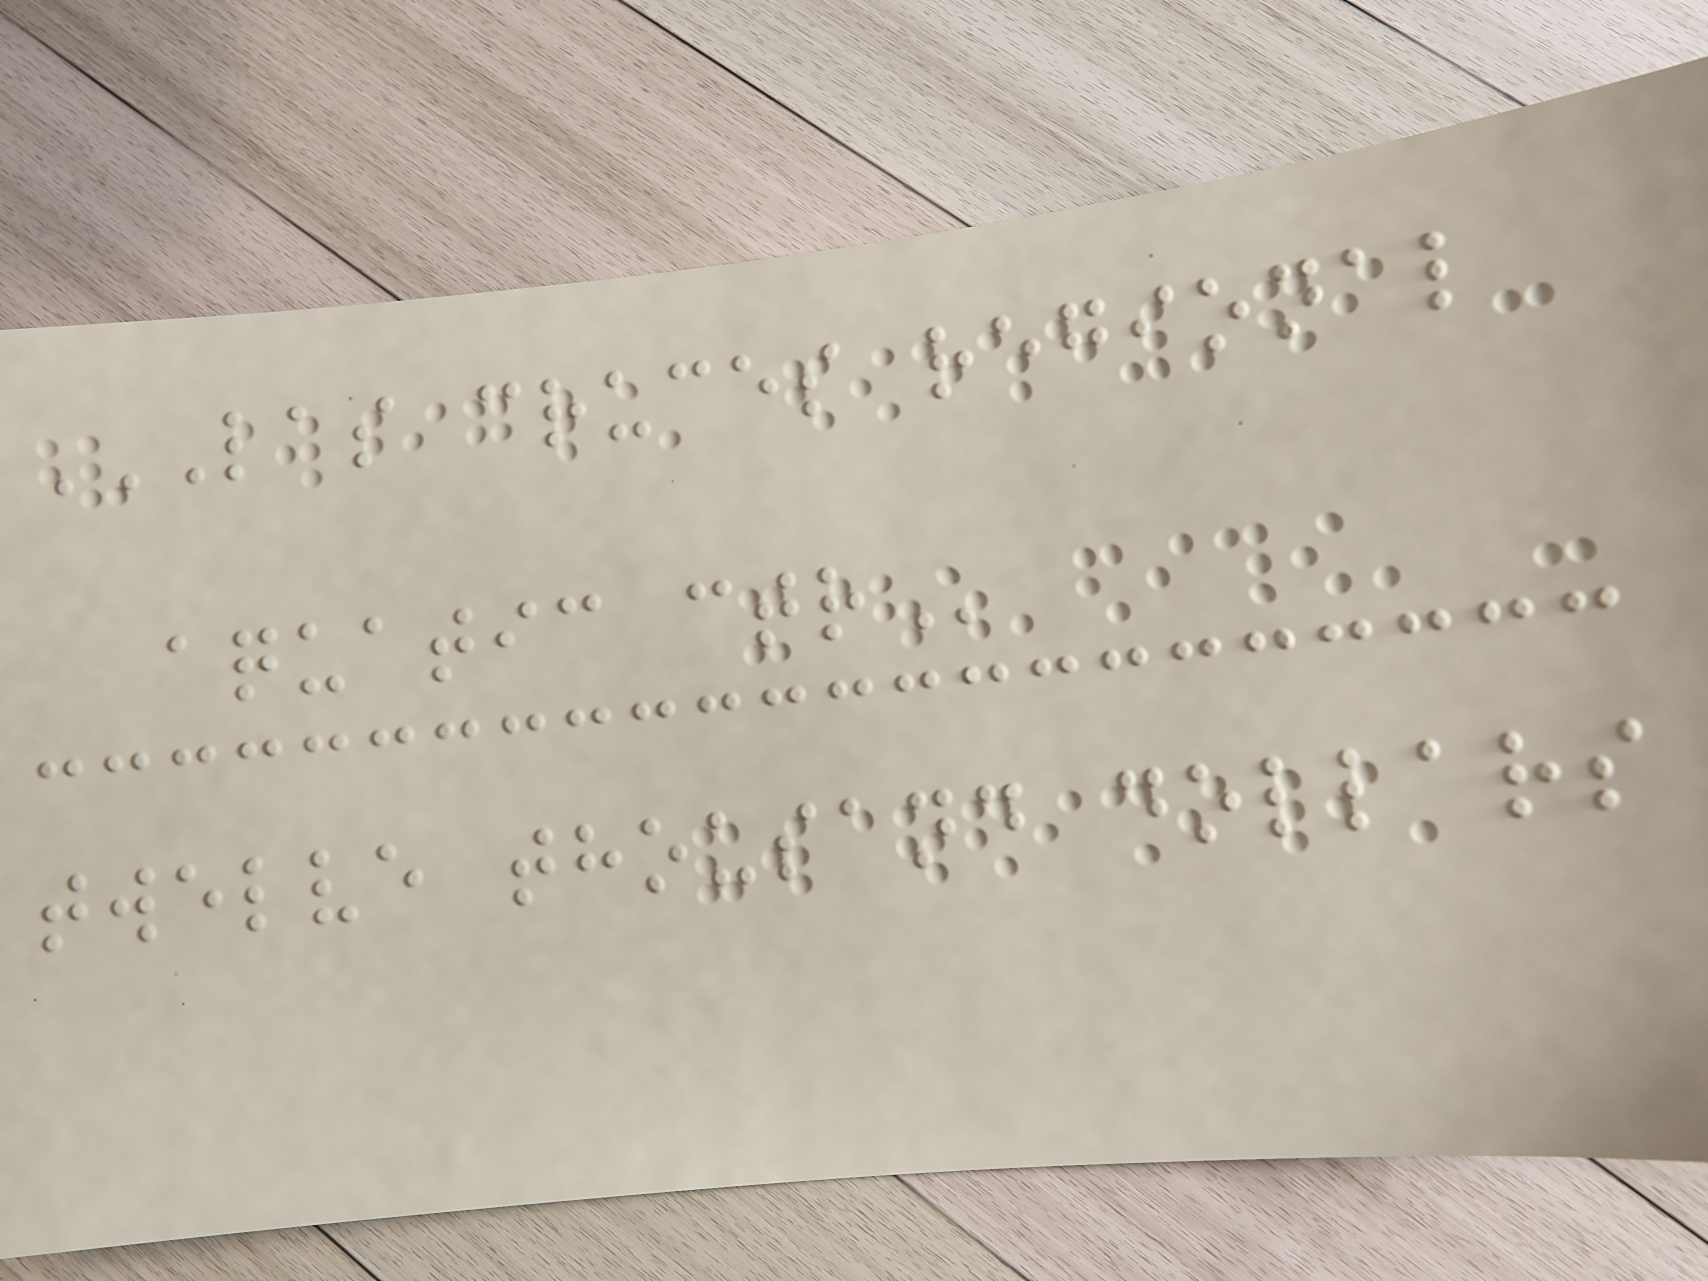LAS CRUCES REGIONAL
AQUATIC CTR
twelve thousand dollars
